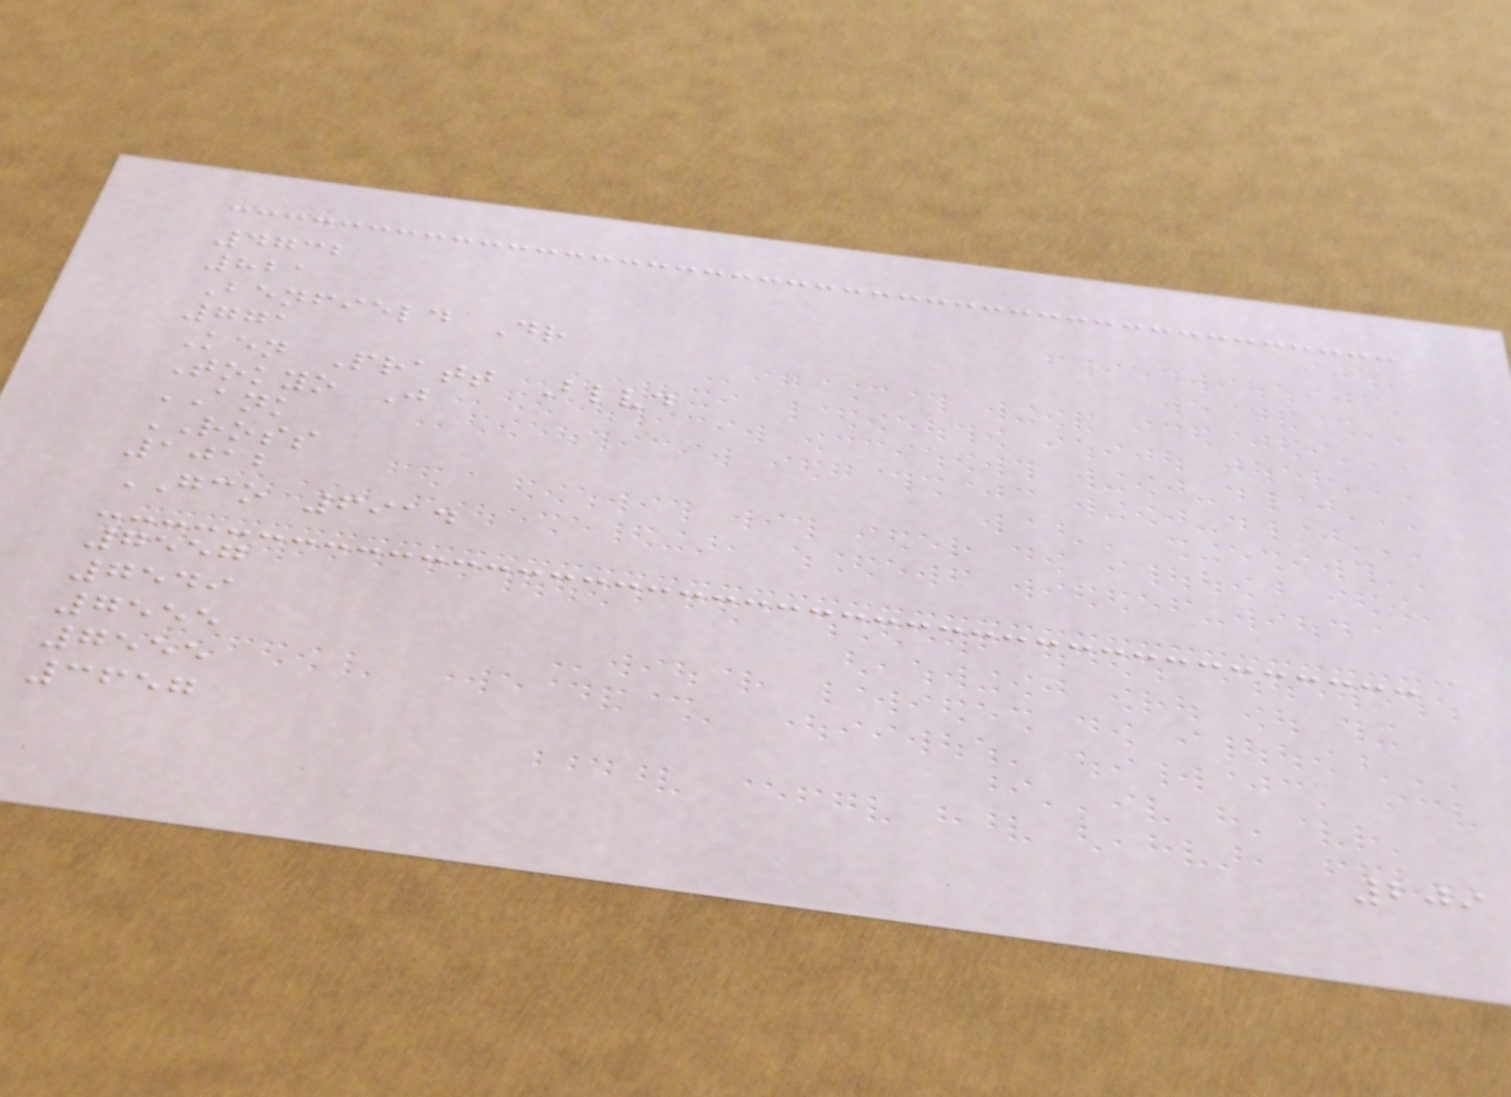4732
821
Benfield Dr
771
Ken Pratt Blvd
Tokyo J
ANK
ROSS
1012
GCO 6914
7557
7549
7555
7555
3657
209
